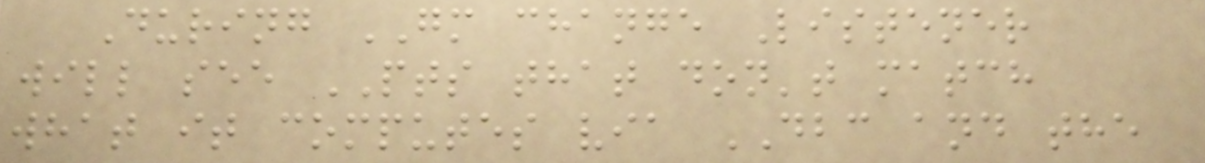During GM change Listener
will see PTS that don't match
what it computes via DBC and the
